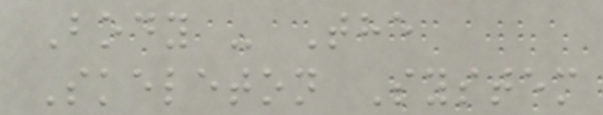Body - The
Skeleton System
